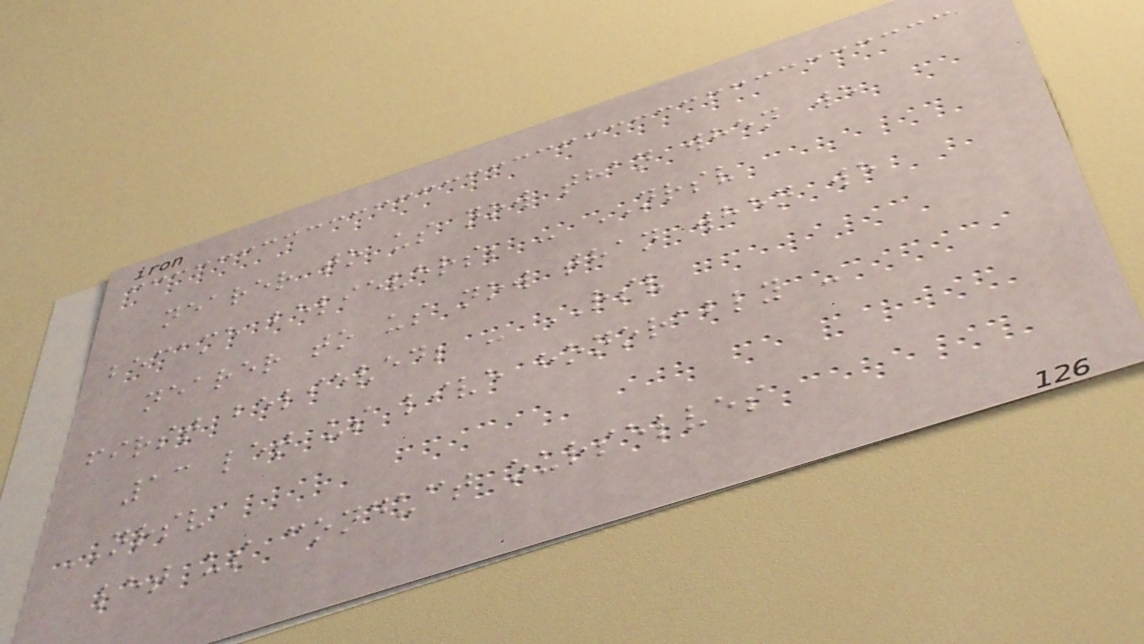nearer to us now than when we
became believers; - NRSV
nearer to us now than when we
first believed; - RSV
13 let us live honorably -
NRSV
let us conduct ourselves
